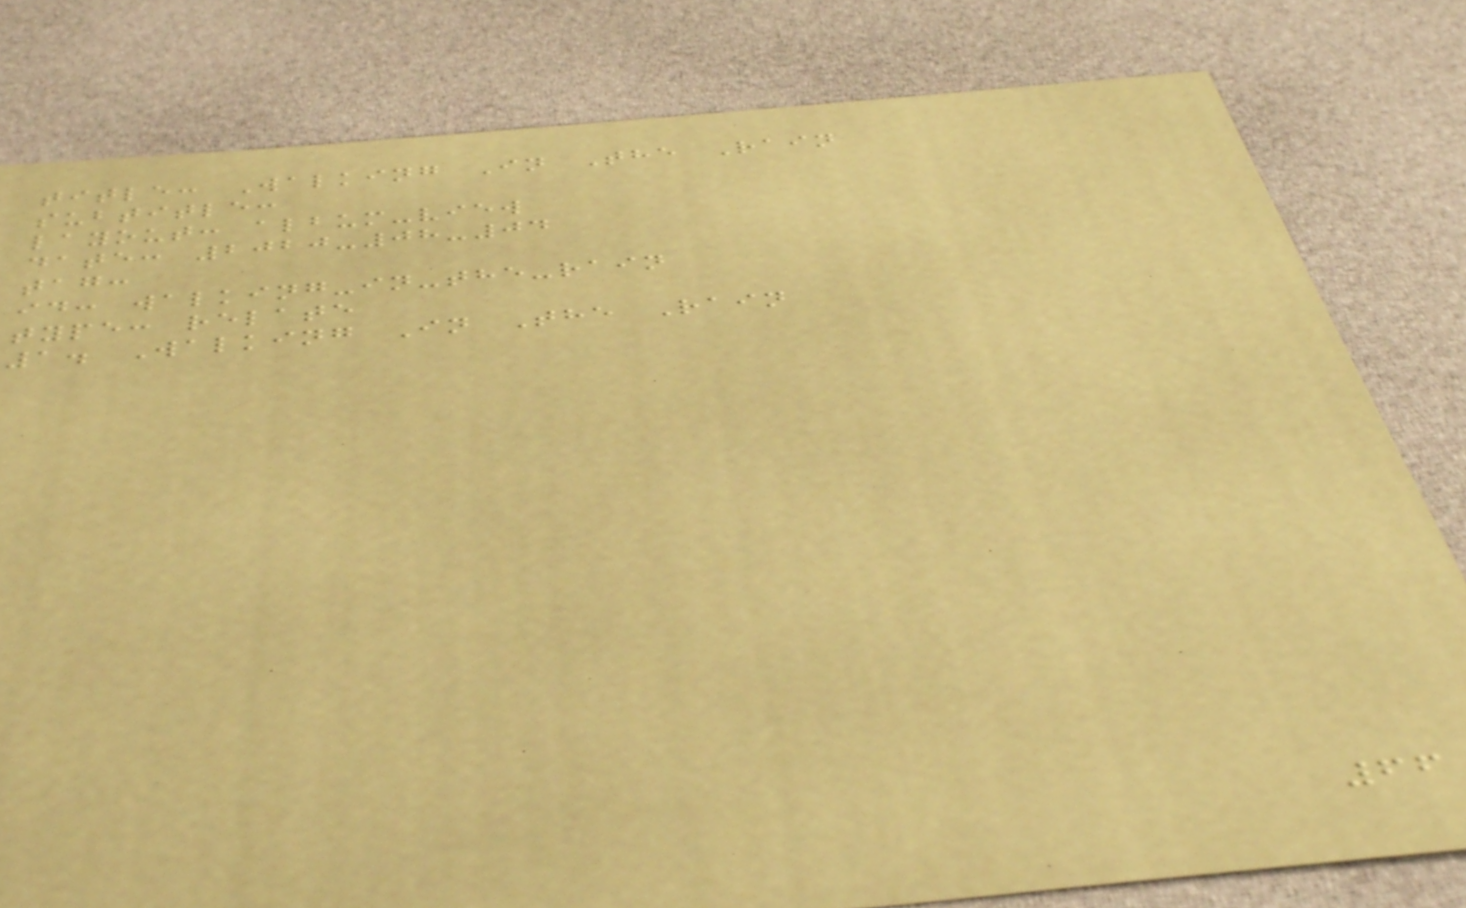title: Walking In The Rain
subtitle:
layout: album-view
date: 2020-08-04
tag:
id: walking-in-the-rain
type: relate
1. Walking In The Rain
66
